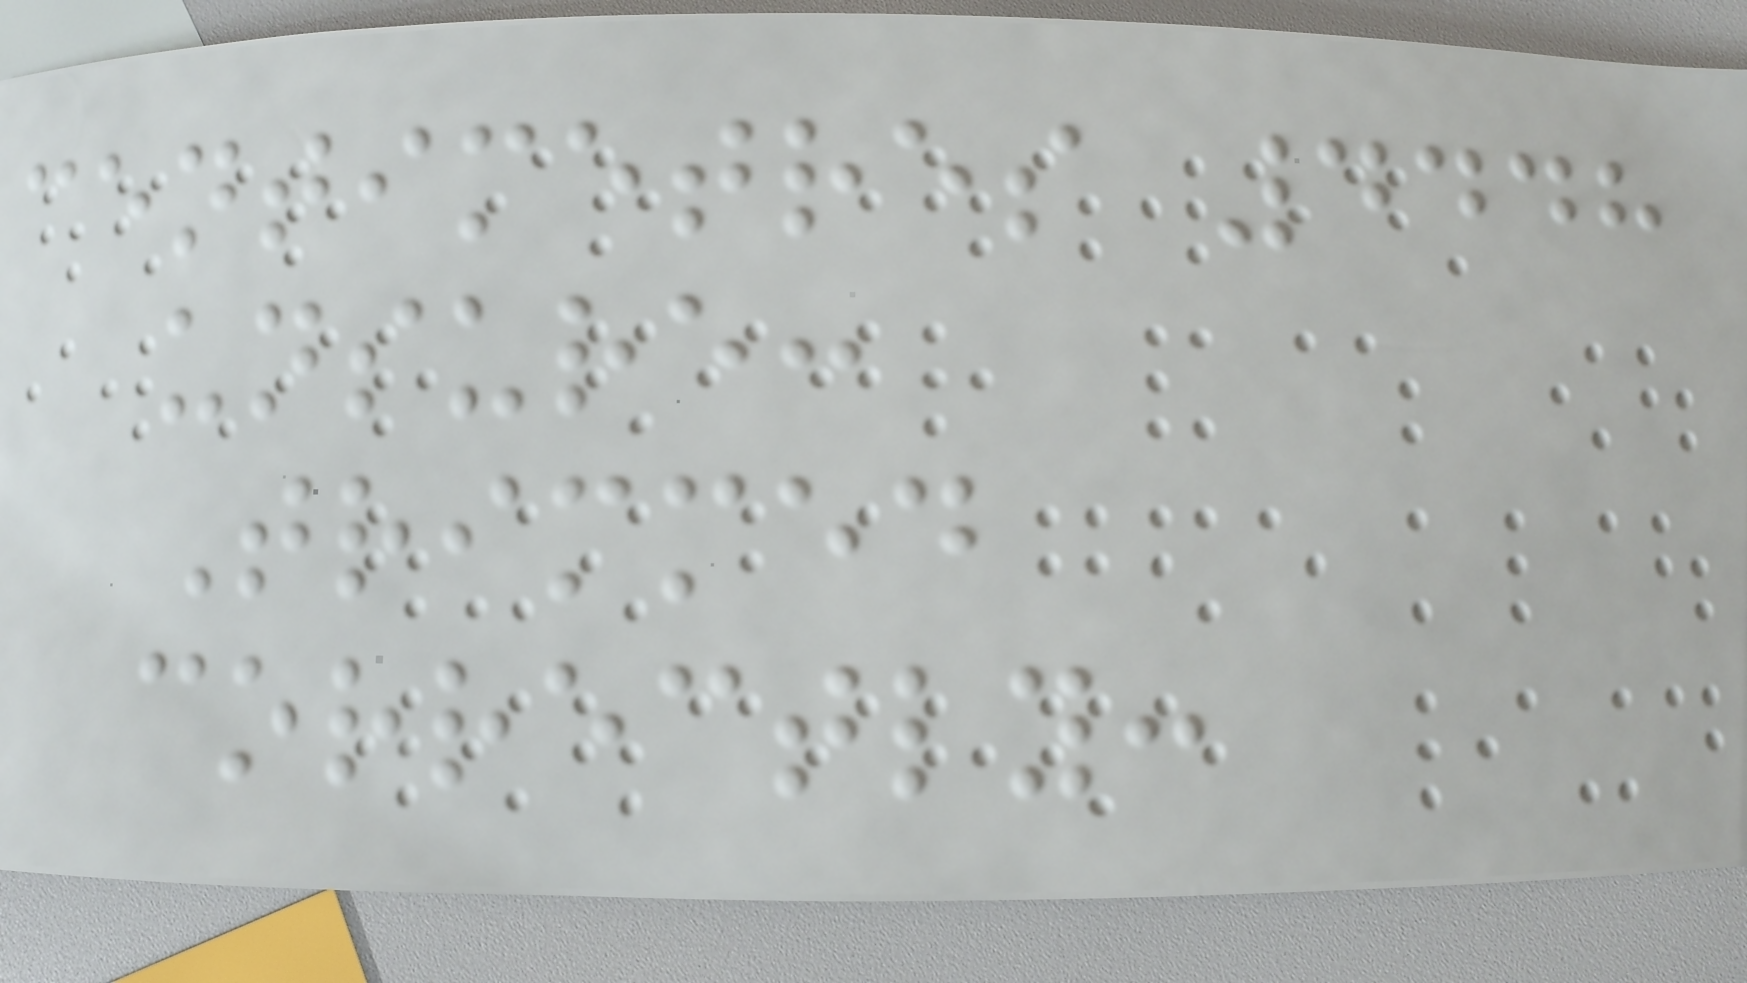centimetres 4448
unsure:
Trimmed
correctly:
